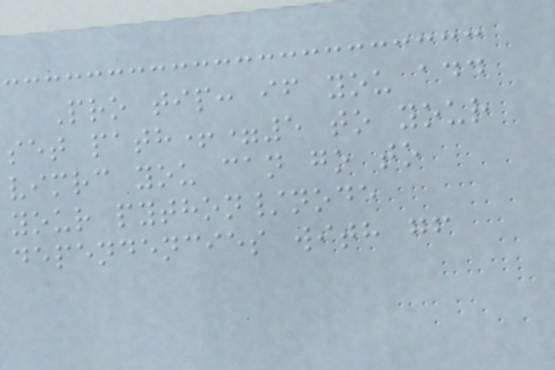Pro tip: if you add
set path+=5 to your
vimrc you can go to
your python/node
dependencies with gf
